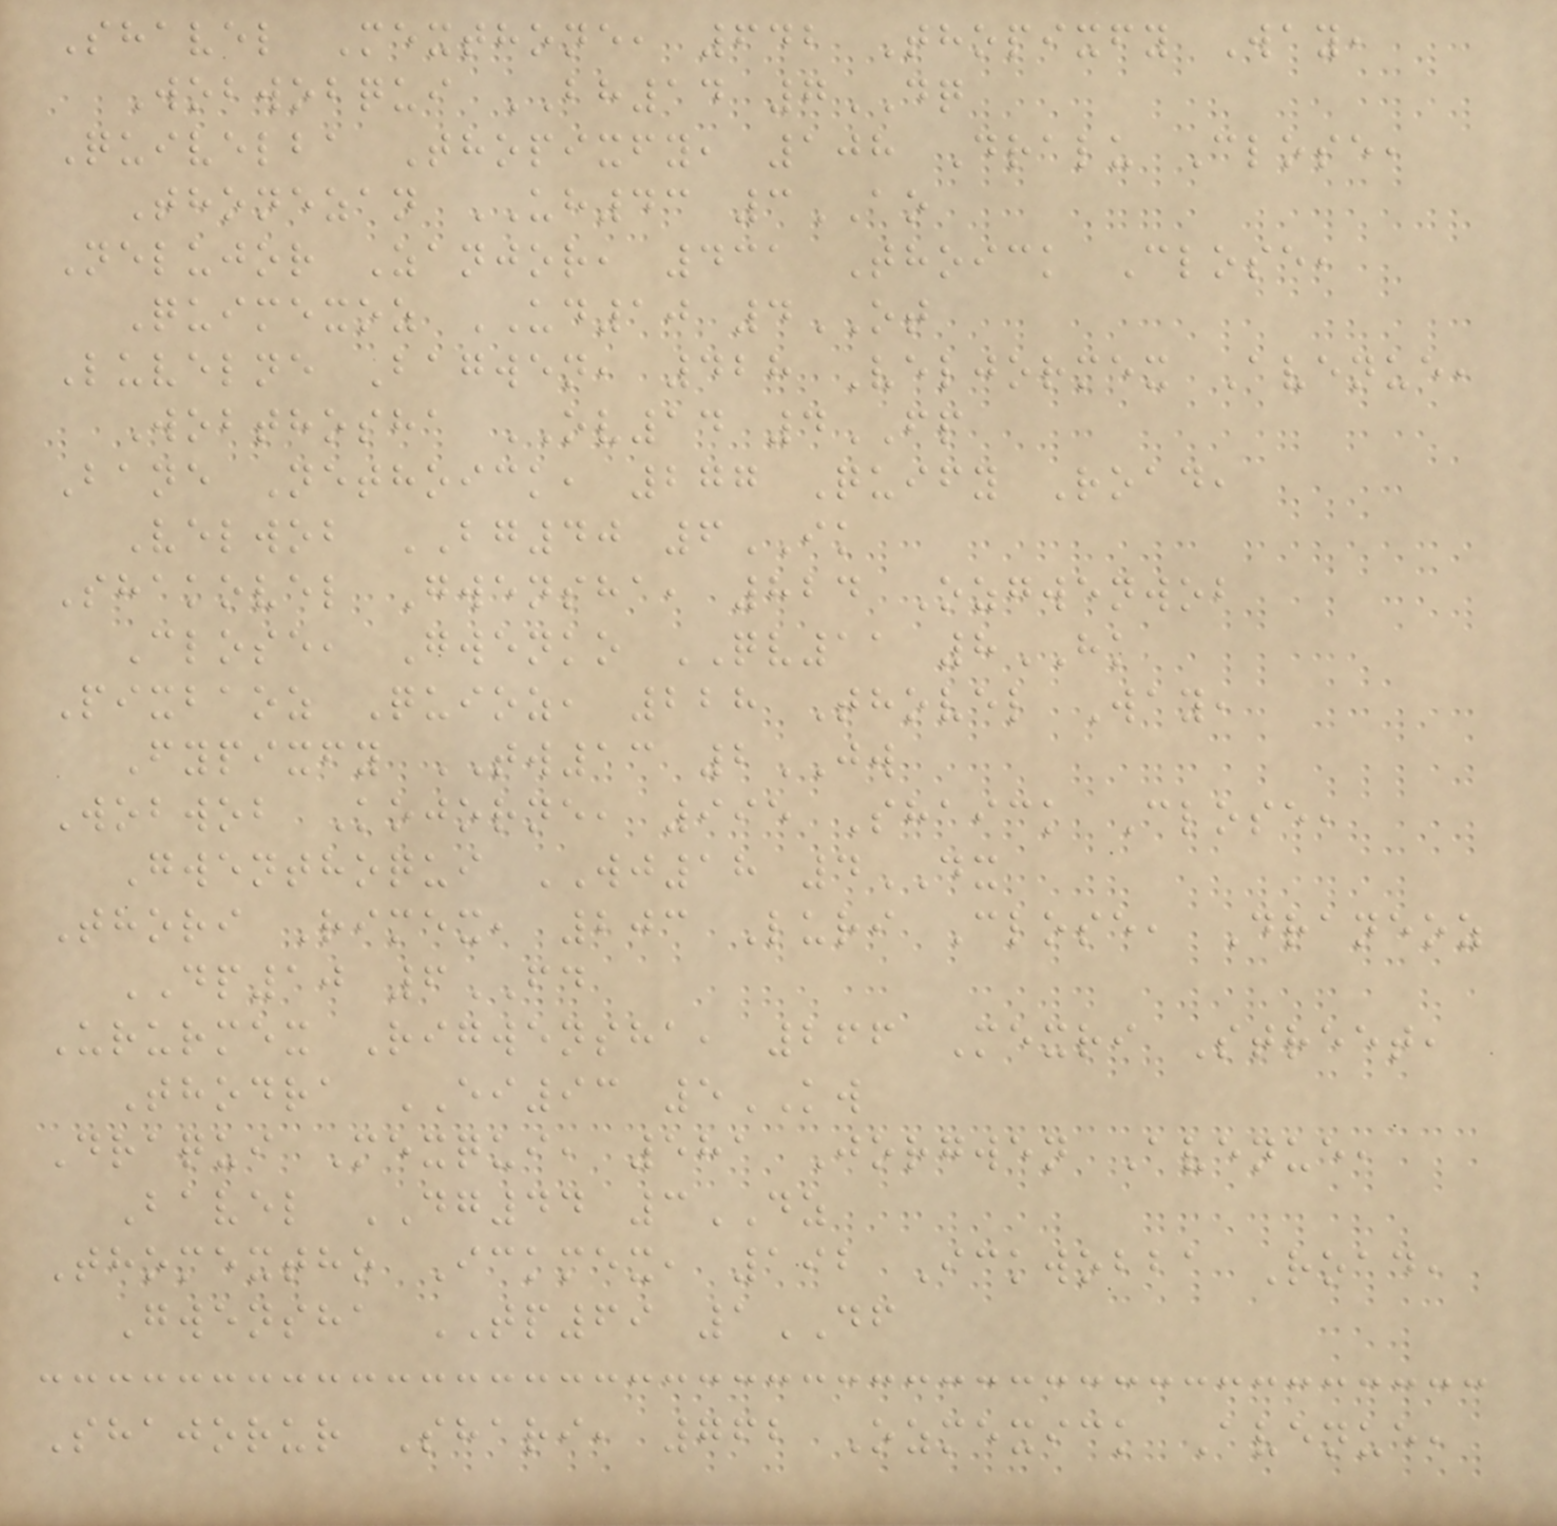Shavel Mexthone, 642 Thopixfy Way,
Wobwobqui BH14 7DQ
Quivelba Thopixfy, 108 Dralu Close,
Thonezan UH43 3AO
Nelujor Zanjor, 431 Thoick Close,
Quimexoz UD10 4OT
Luvelne Bagwen, 428 Veljormex Avenue,
Wobthosha OV14 4FP
Bane Nethoick, 277 Quify Road,
Velwob BG40 6IK
Shakovel Gwensha, 824 Ozgwenwob
Close, Gwenko QV11 8HK
Pixbaoz Quioz, 228 Thovel Way,
Fypixfy TW13 2JW
Wobwob Kojorne, 995 Shaick Close,
Gwenthoqui WJ18 4DX
Thori Rimex, 203 Luri Close, Draneoz
DP10 6FD
Ururmex Rigwensha, 266 Mexri Street,
Thodra EI93 5KW
Draqui Mexqui, 581 Jorgwen Avenue,
Bavel DG44 3DZ
Thomextho Ickmex, 192 Ickwobba Road,
Gwensha TP69 1DF
Shajorur Shari, 762 Ozmexick Avenue,
